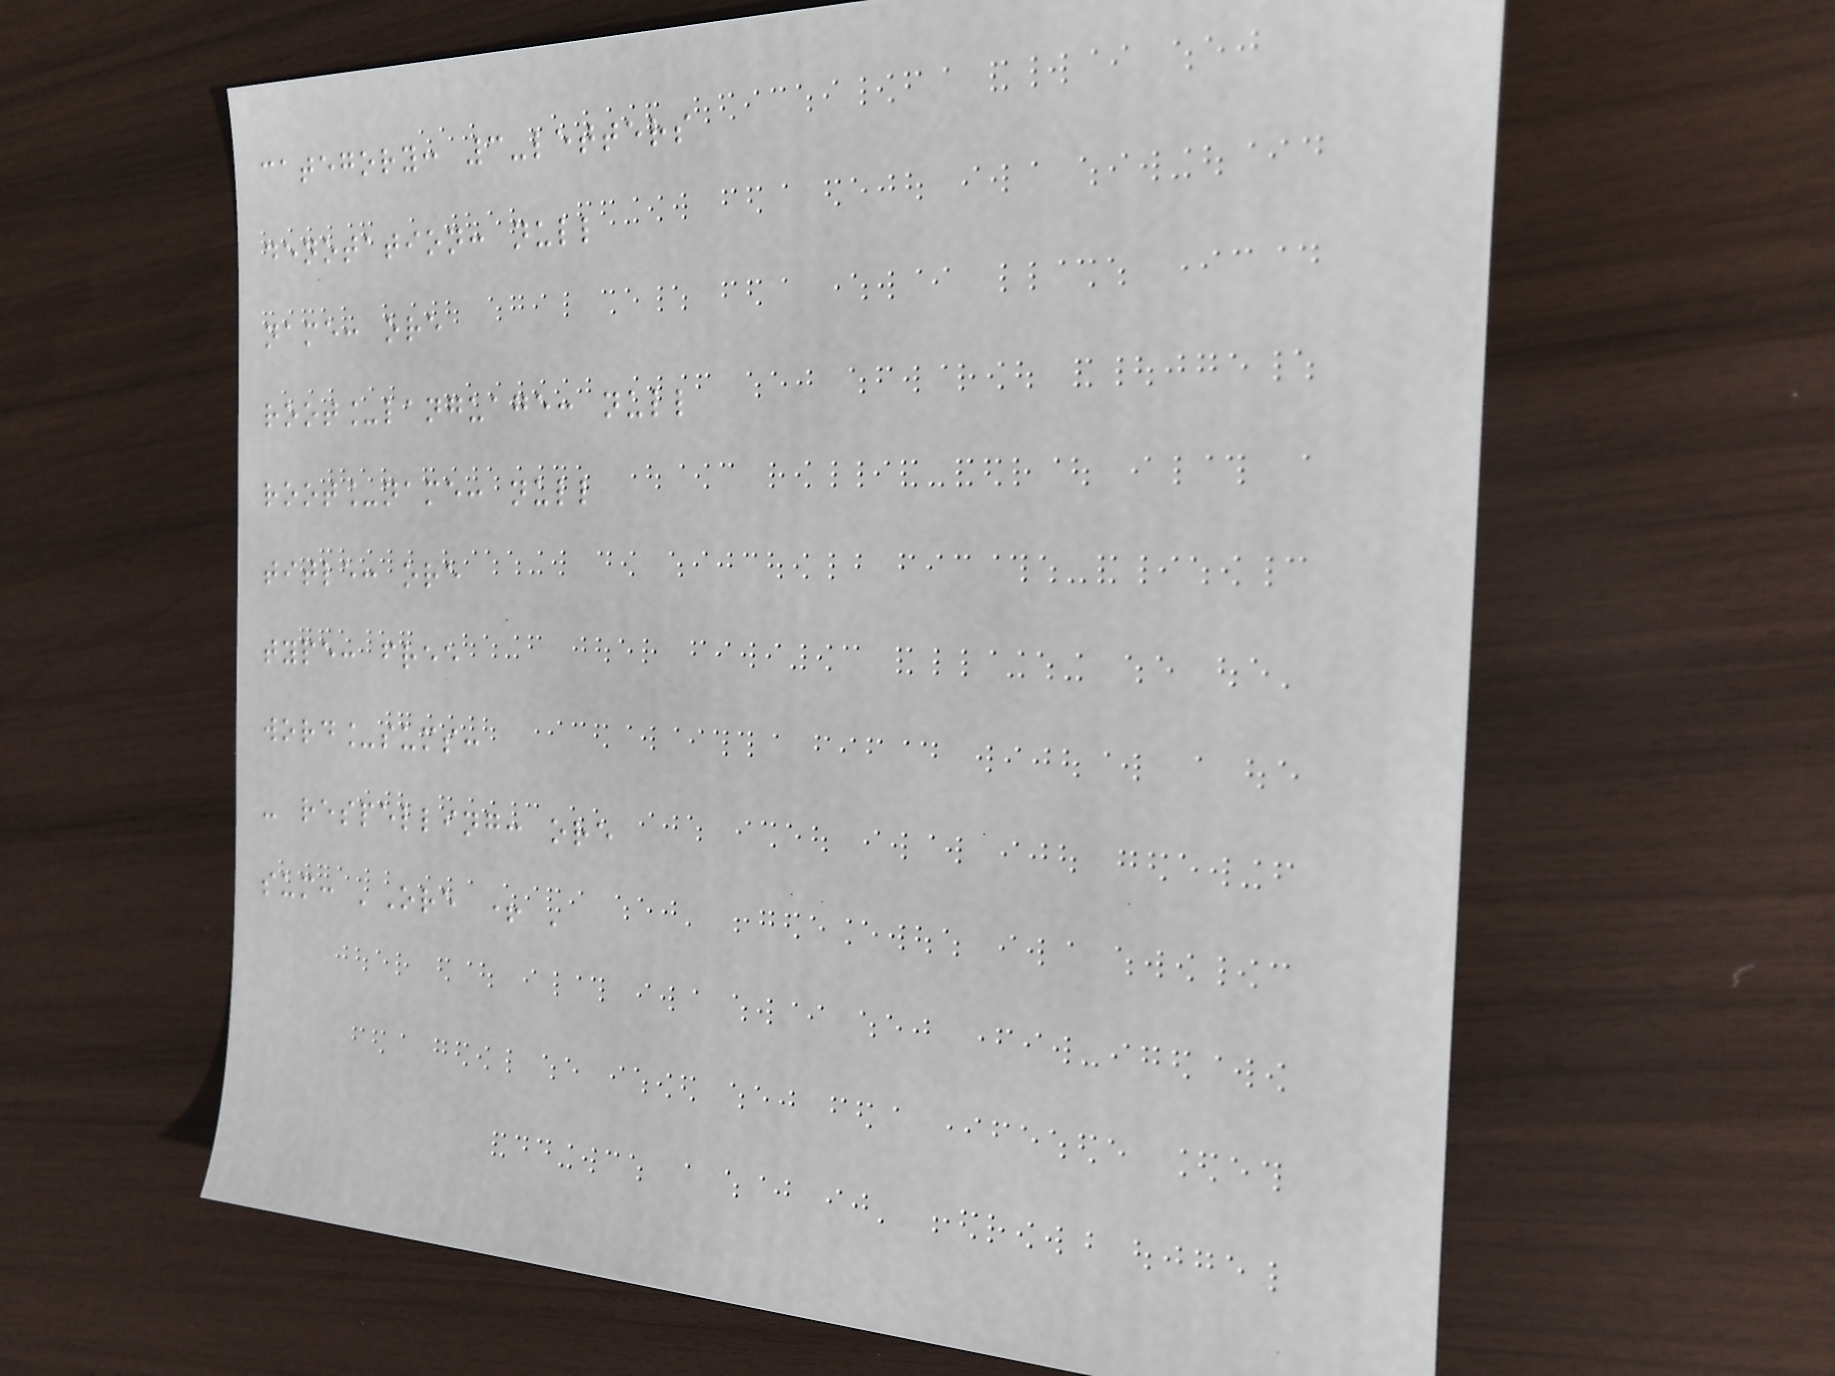category: 3-letters
denotation: null
name: ore
root_language: null
root_name: null
title: ore
type: free
word_sums:
- respelling: ore
sum: 'Ore + '
